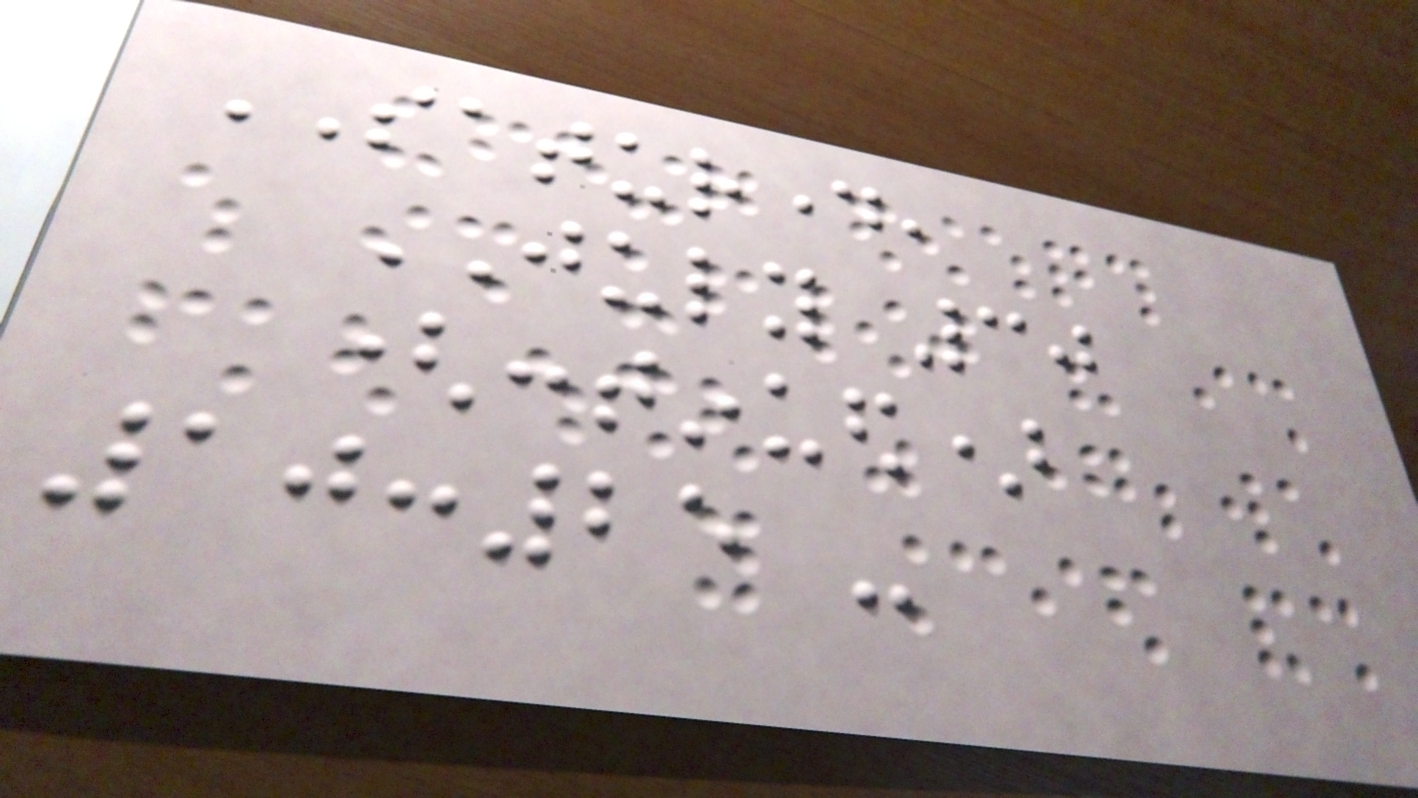SATURDAY,
JULY 30
(continued)
10:25 -
